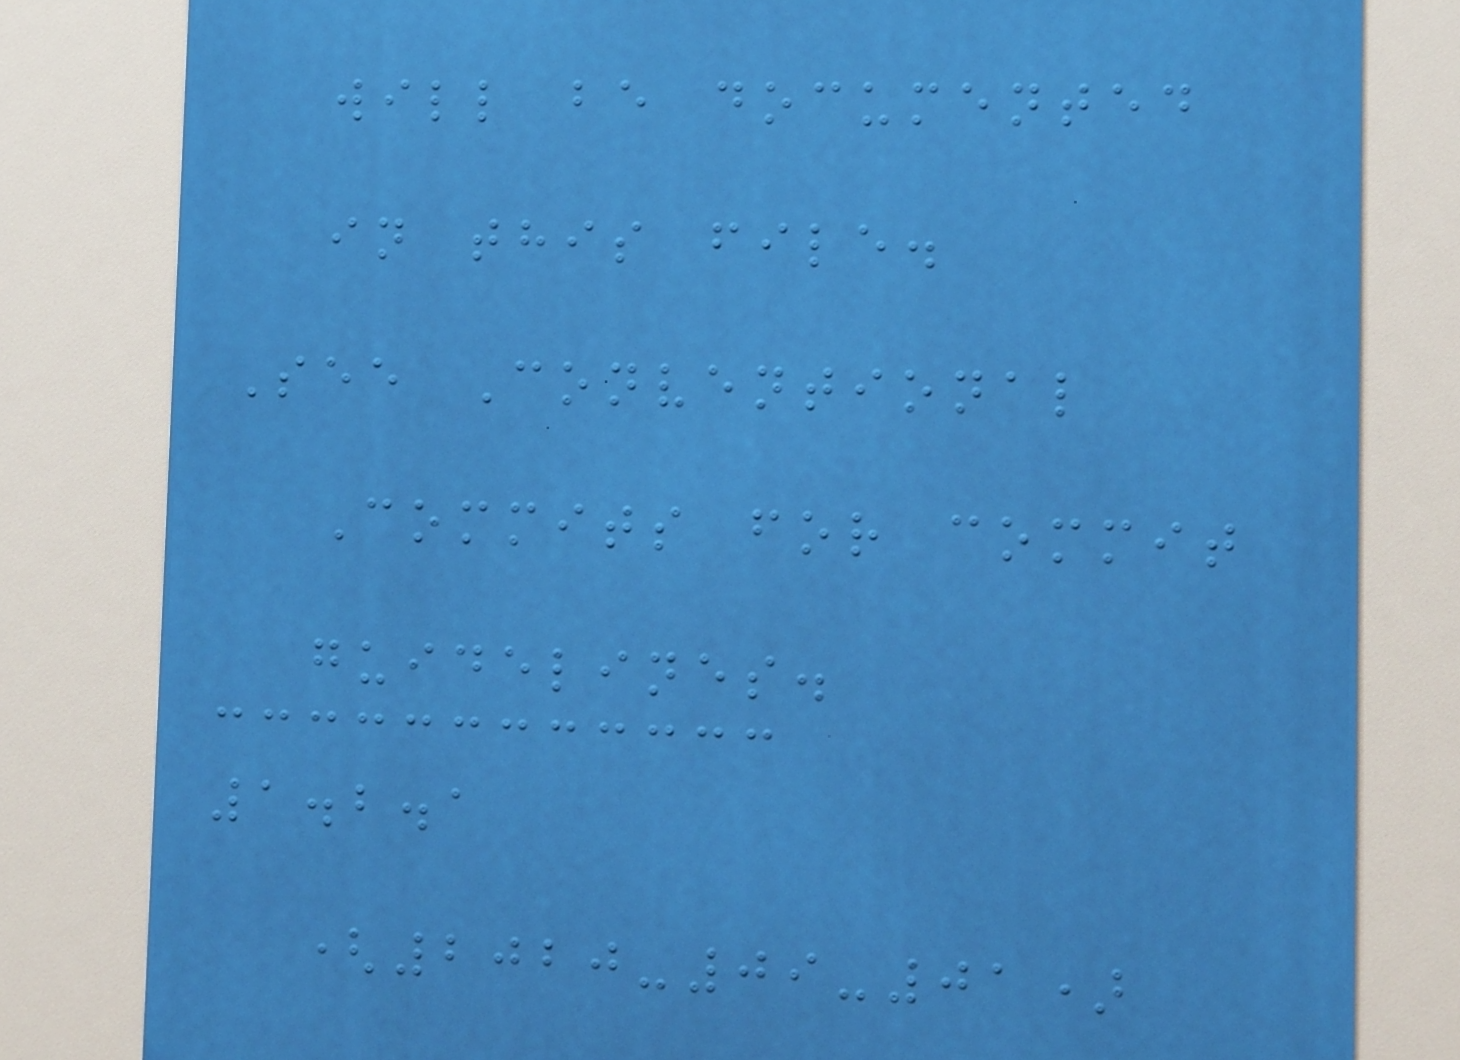will be documented
in this file.
See Conventional
Commits for commit
guidelines.
1.2.1
(2020-09-01)
